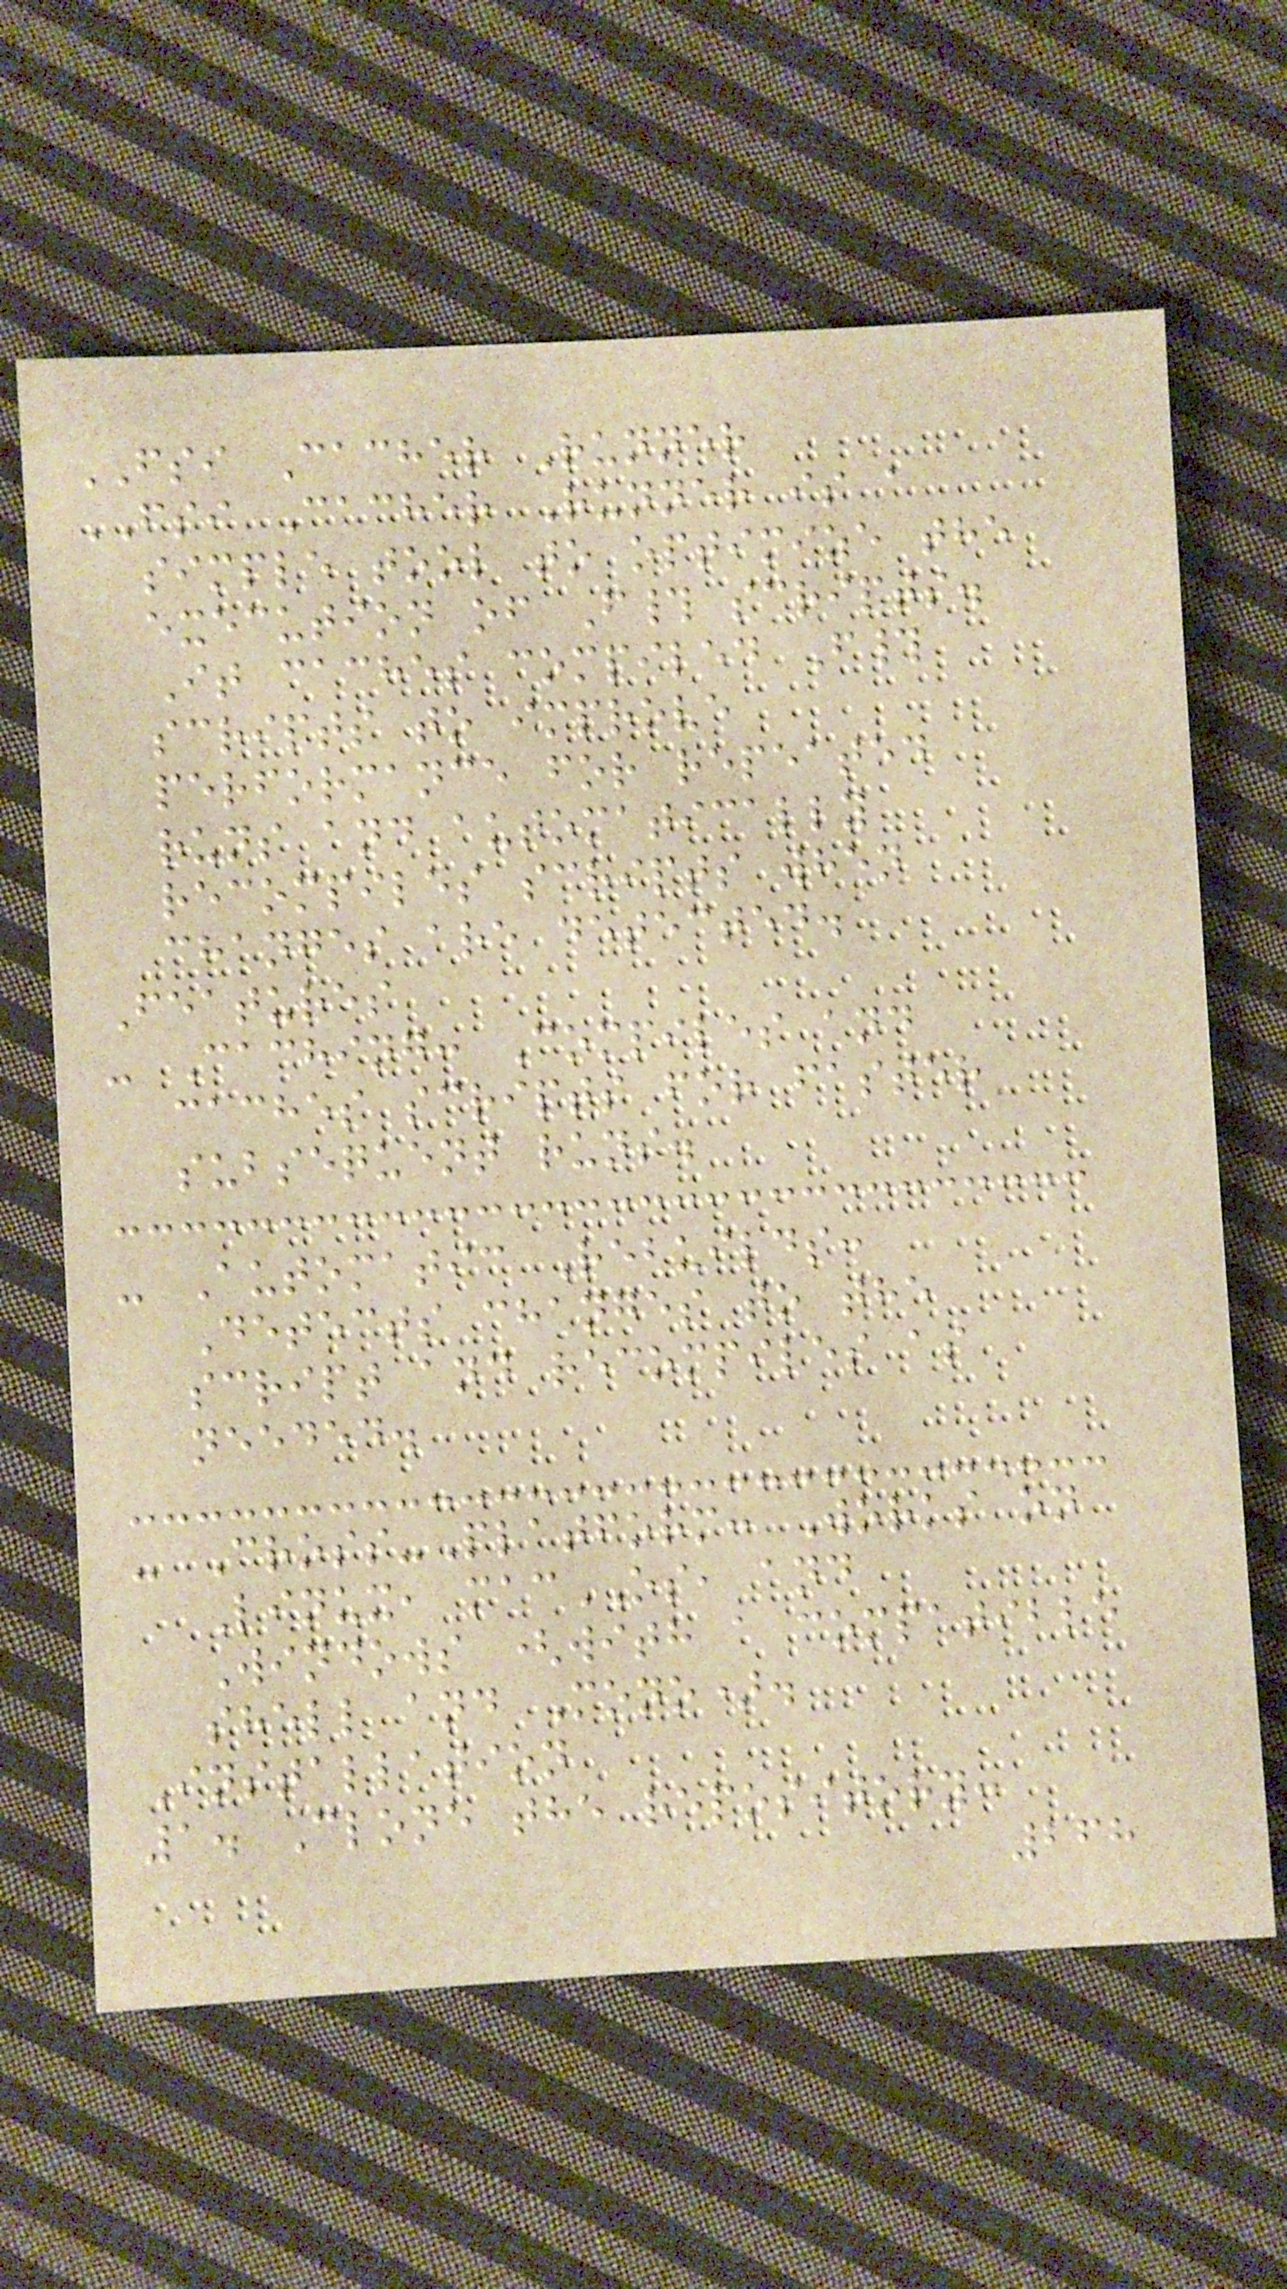FSI Cacher Runner
FSI Cacher Runner is a
simple tool to optimize the
execution of F# scripts.
It caches compiled F#
scripts to improve
performance for repeated
runs and automatically
recompiles scripts when
changes are detected.
Features
- Caching: Compiles and
caches scripts for faster
subsequent runs.
- Automatic Rebuilds:
Detects changes to the
script and recompiles as
needed.
- Cross-Platform: Works on
Linux, macOS, and
Windows (with a compatible
shell and Mono).
Installation
1. Clone the repository:
268
